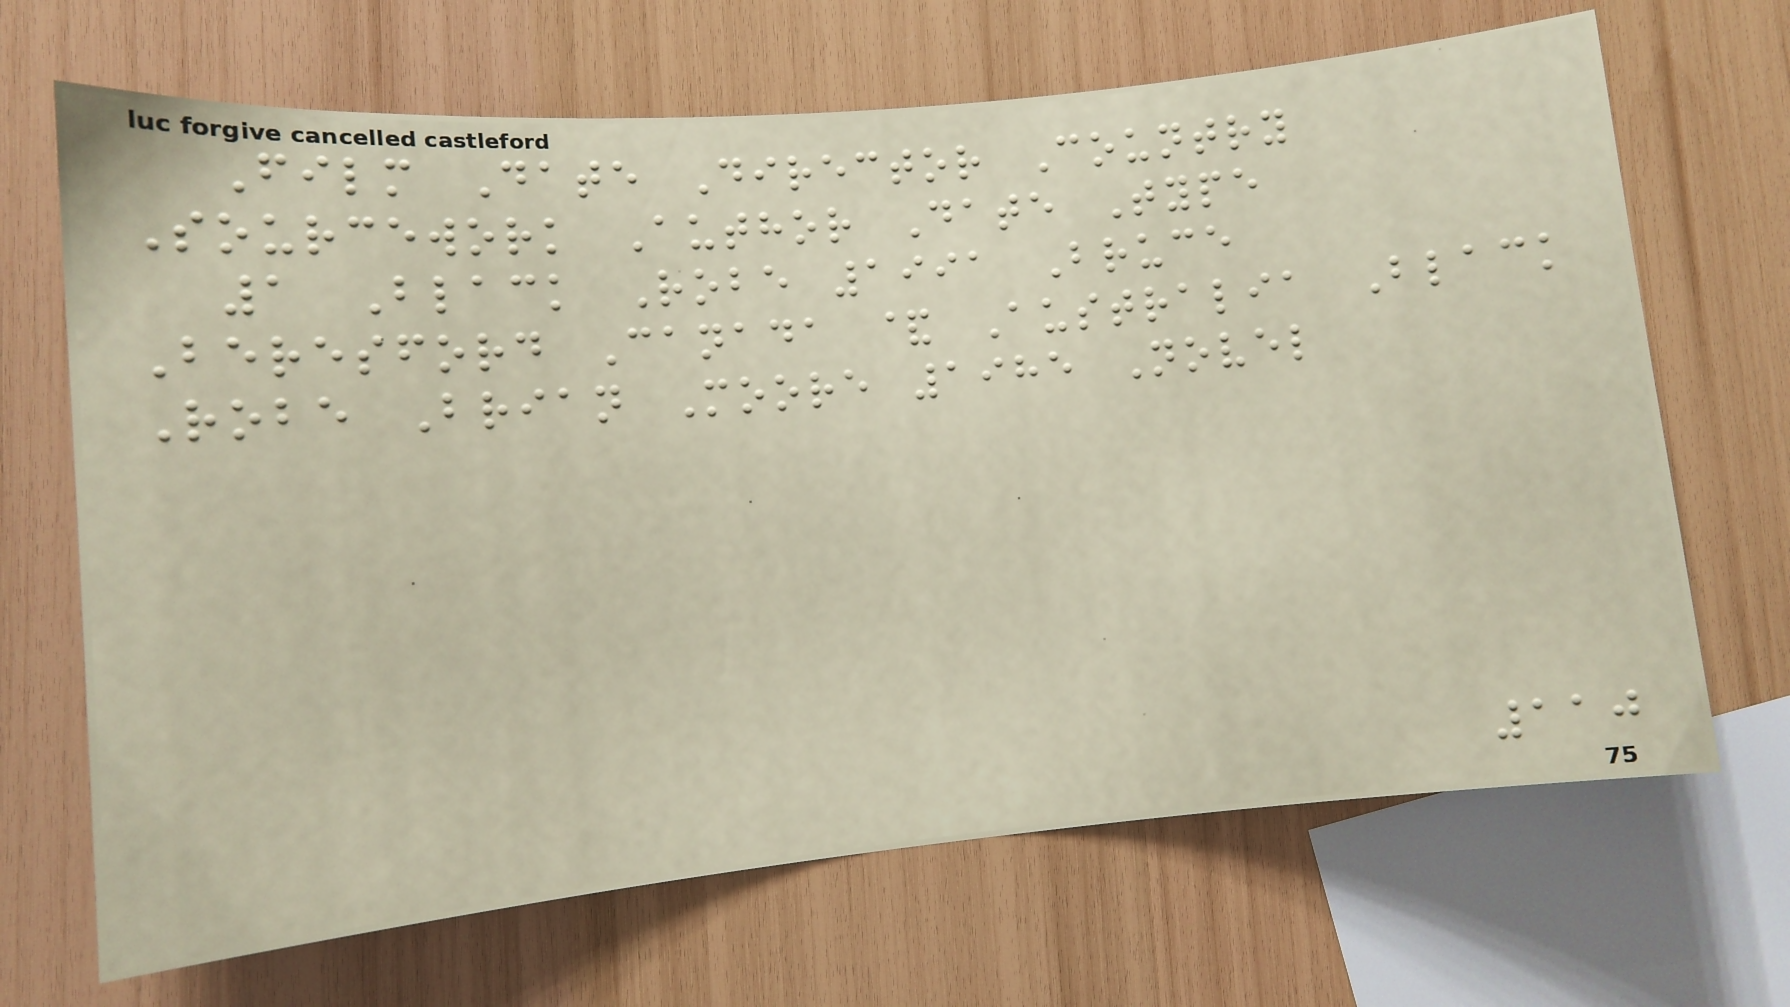Film Date Director Country
Sourcework Author Date Type
1 Black Robe 1991 Bruce
Beresford Canada & Australia Black
Robe Brian Moore 1985 Novel
110
